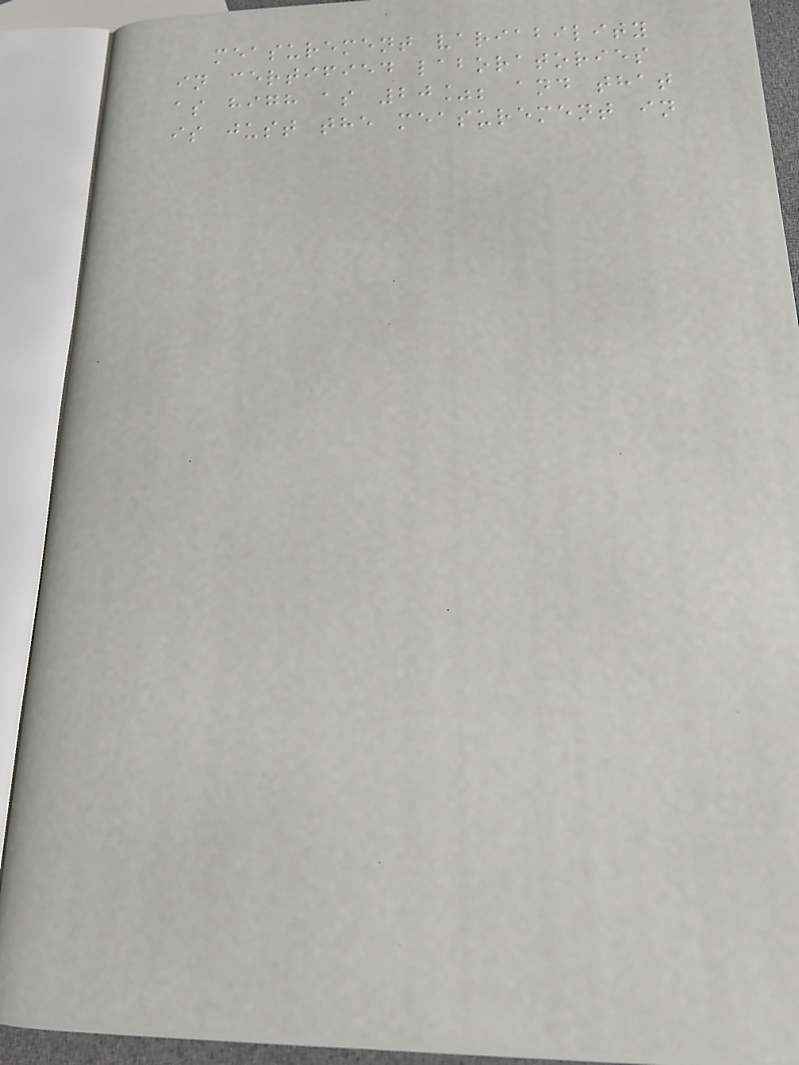measurement variability
in certified laboratories
as high as 20%; and that
is just the measurement in
